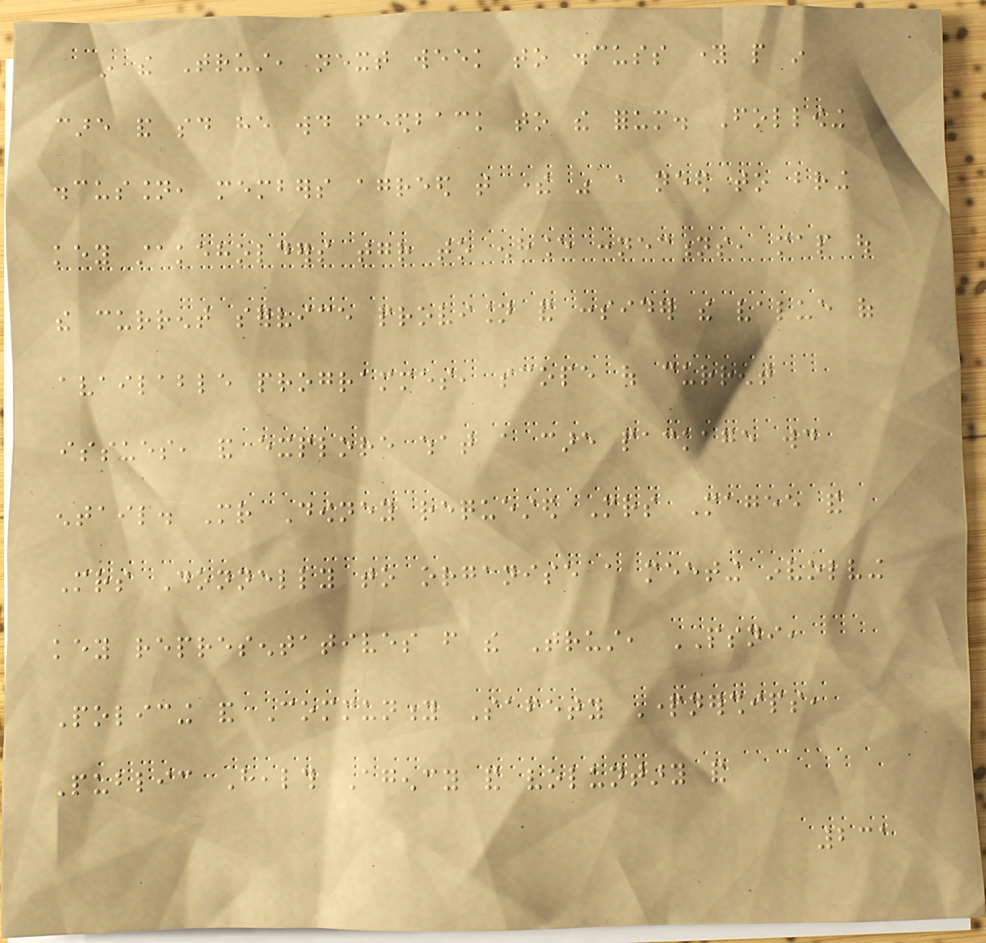in the Trust, next week to discuss young people in
care and said he would feedback to the forum. Following
discussion, members agreed that there was a need to bring
key stakeholders together to enhance connections, map out
the current service provision and consider the value of
available programmes, scope out current
issues, and explore what a care package would
entail. Mr Downey requested Mrs Magee and
Mrs Donnelly to organise a meeting involving
key representatives from the Trust, PSNI,
Policing and Community Safety Partnerships,
Public Health Agency and voluntary and
231
